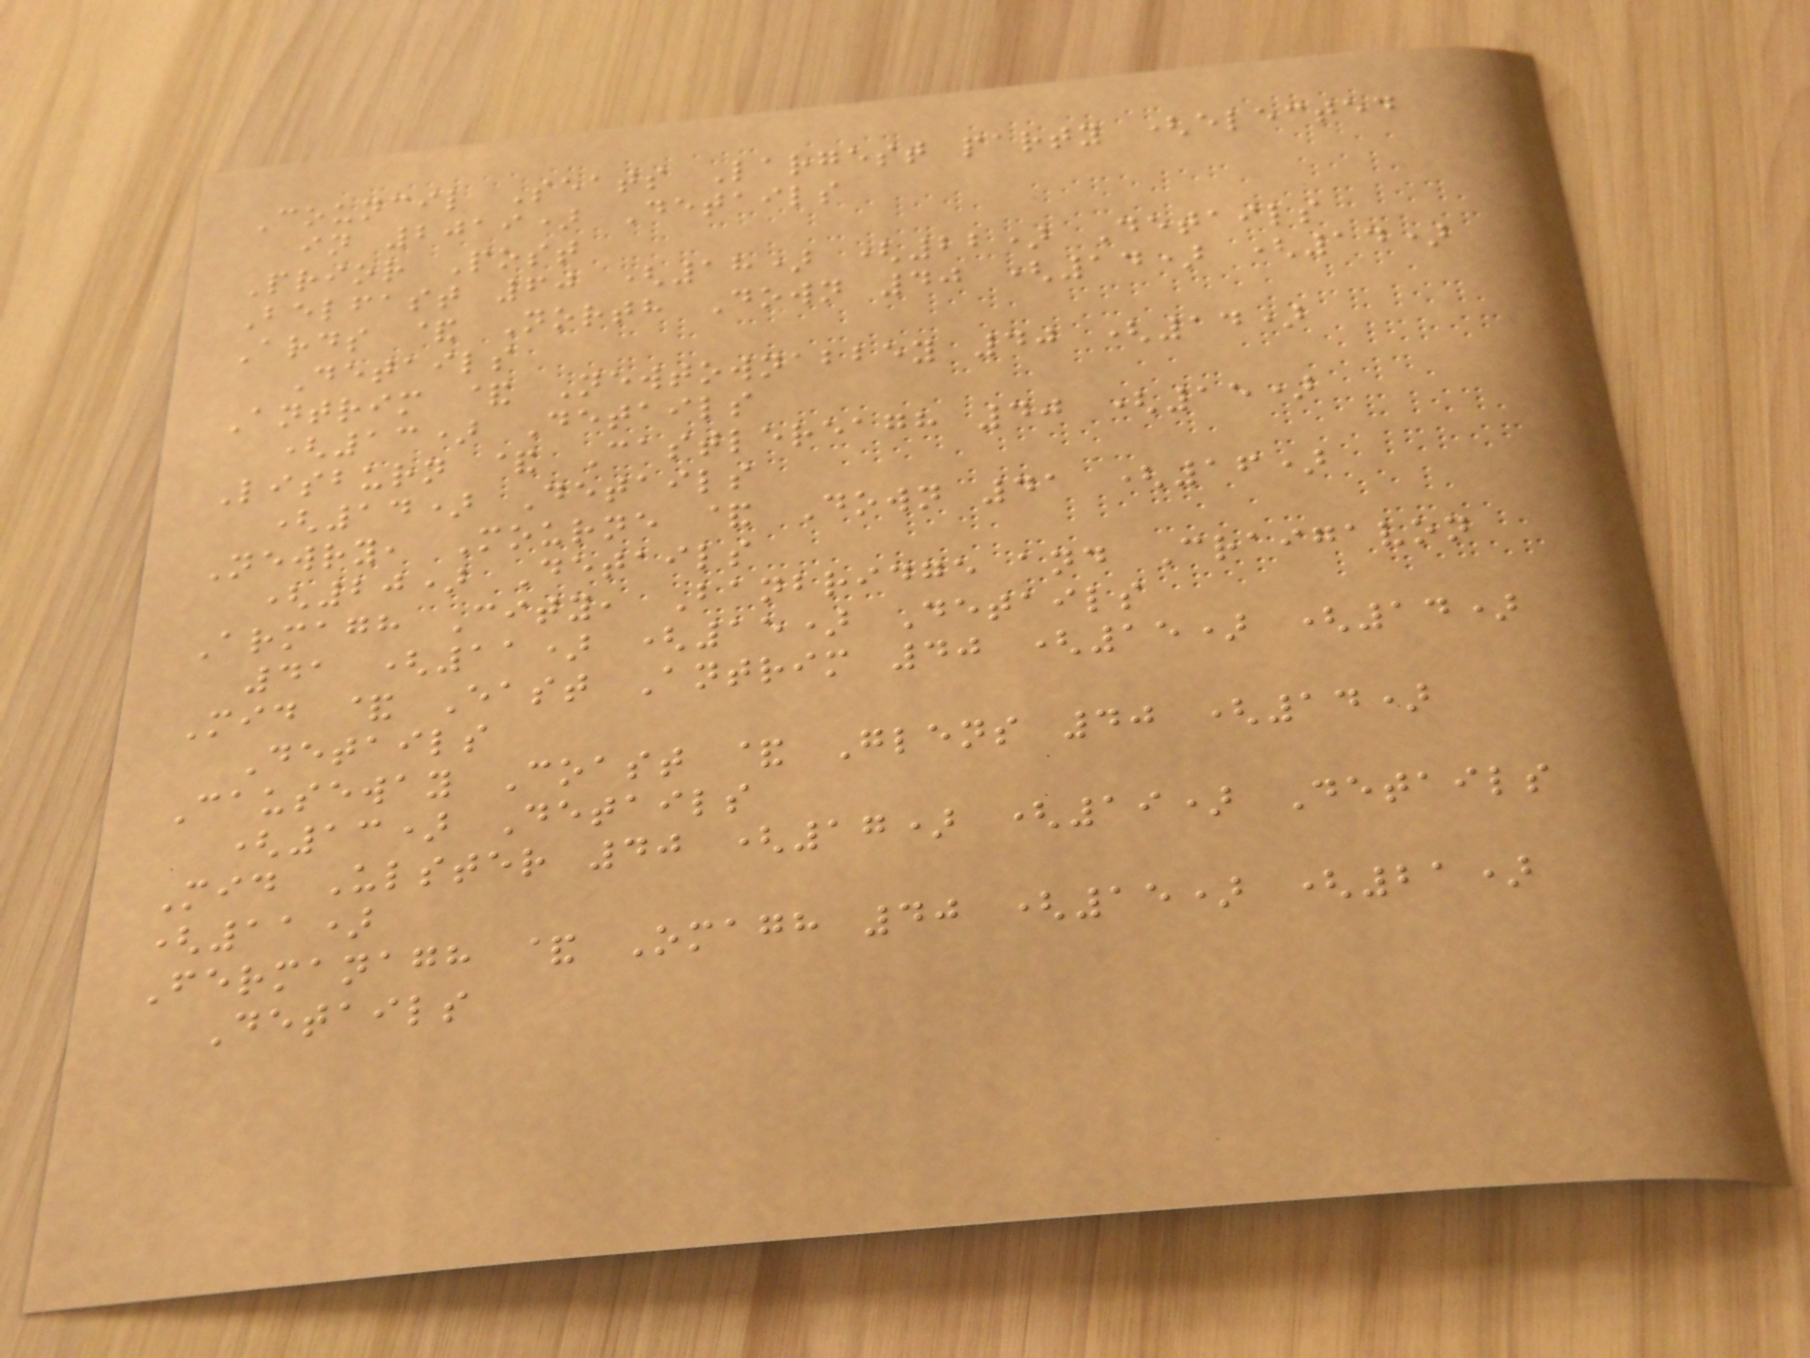Council Seats Largest party (elected
in 2019) Details
Prior Post
Belfast 60 (18) (22) Details
Ards & North Down 40 (14) (14)
Details
Antrim & Newtownabbey 40 (14)
(13) Details
Lisburn & Castlereagh 40 (15)
(14) Details
Newry, Mourne & Down 41 (16)
(20) Details
Armagh City, Banbridge and Craigavon
41 (11) (15) Details
Mid & East Antrim 40 (15) (14)
Details
Causeway Coast & Glens 40 (14)
(13) Details
Mid Ulster 40 (17) (19) Details
(11)
Fermanagh & Omagh 40 (15) (21)
Details
